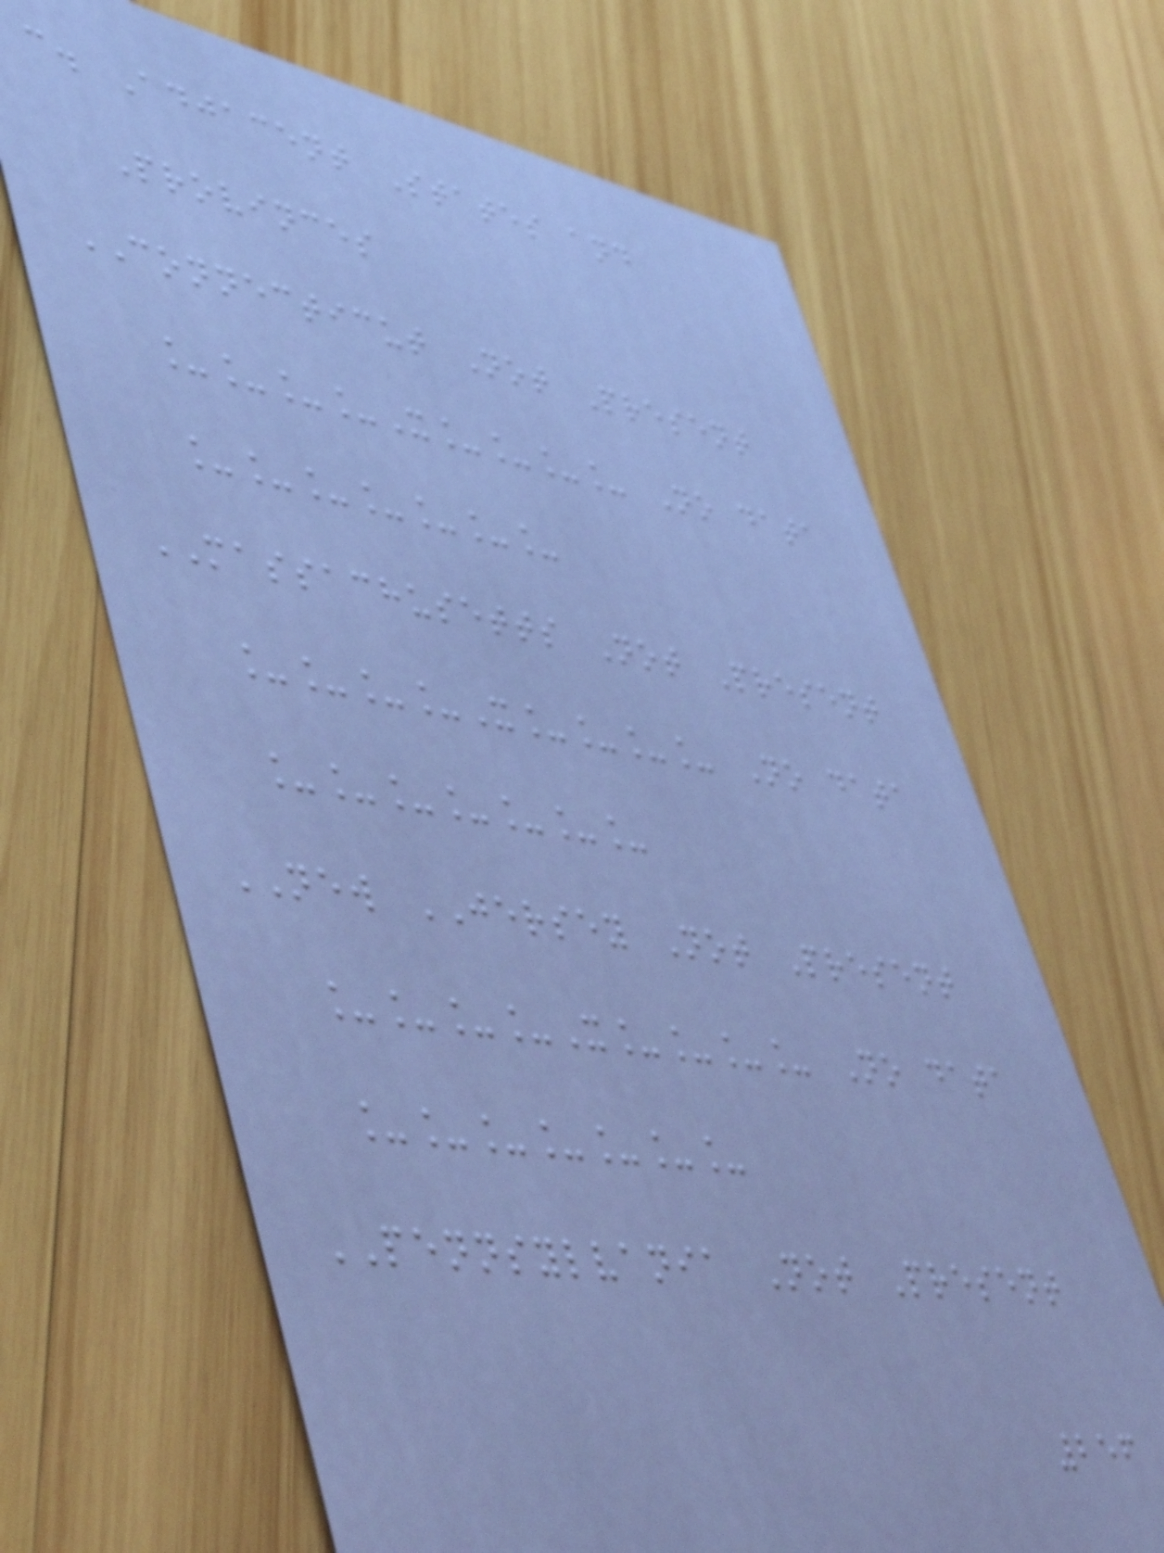c. Adjacent States and
Provinces
CONNECTICUT Not Present
____X____ No data
_______
MASSACHUSETTS Not Present
____X____ No data
_______
NEW JERSEY Not Present
____X____ No data
_______
PENNSYLVANIA Not Present
256
